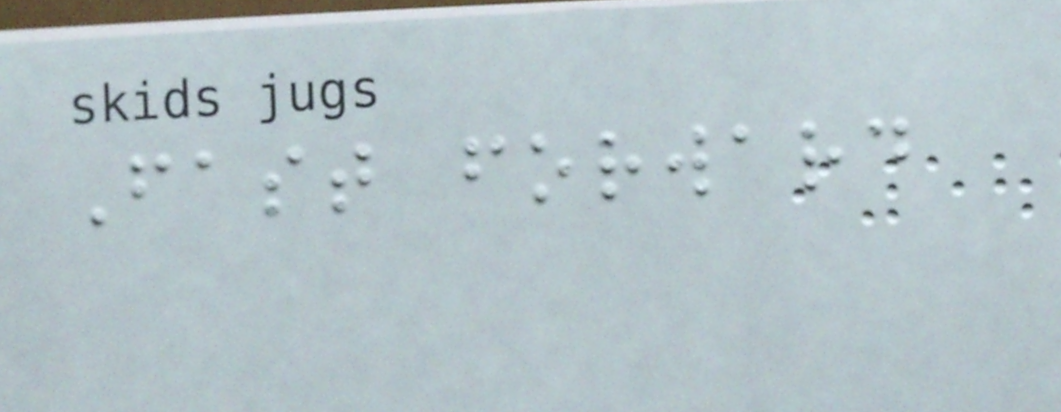Fast forward
